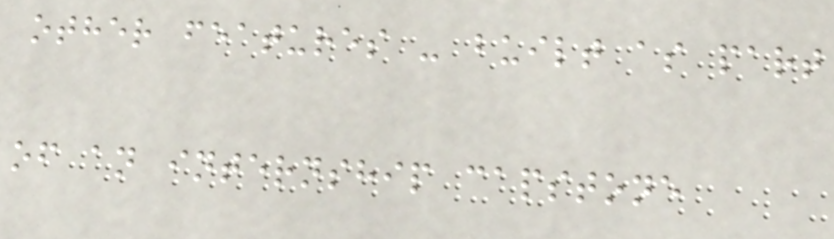other features - built as part
of an internship capstone
